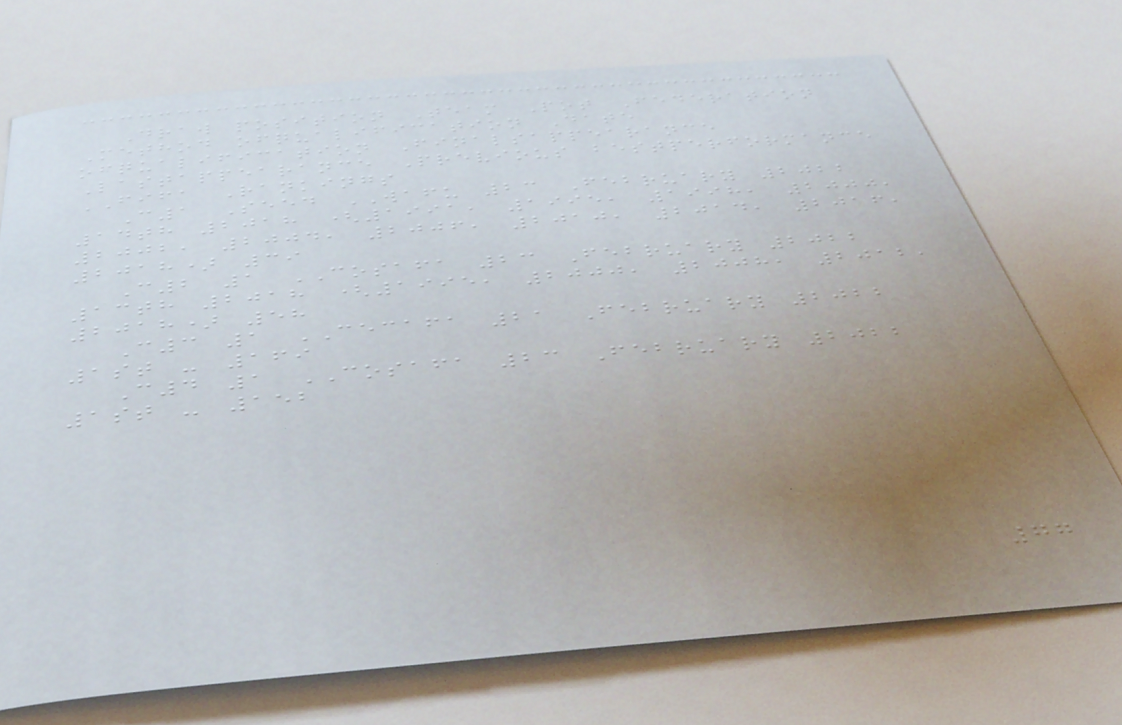Draw position Team Pot Federation
Method ofqualification Date
ofqualification Finalsappearance
Lastappearance Previous bestperformance
FIFA Rankings
C1 Seed WAFU 23 February 2022
14th 2018 (1991, 1995, 1998, 2000,
2002, 2004, 2006, 2010, 2014, 2016,
2018) 39
C2 1 COSAFA 23 February 2022
13th 2018 (1995, 2000, 2008, 2012,
2018) 58
C3 1 CECAFA 21 February 2022
1st - 169
C4 1 COSAFA 23 February 2022
1st - 152
77
